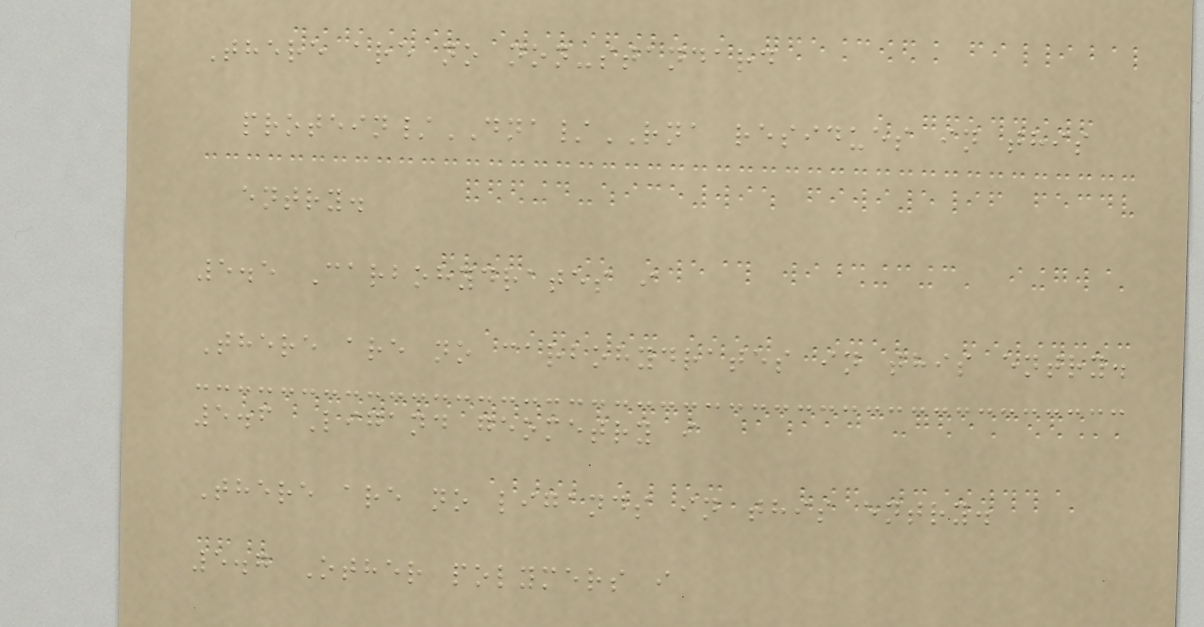There are no non-standard
protein/DNA/RNA residues in this
entry.
5.5 Carbohydrates i
There are no carbohydrates in this entry.
5.6 Ligand geometry i
There are no ligands in this entry.
5.7 Other polymers i
